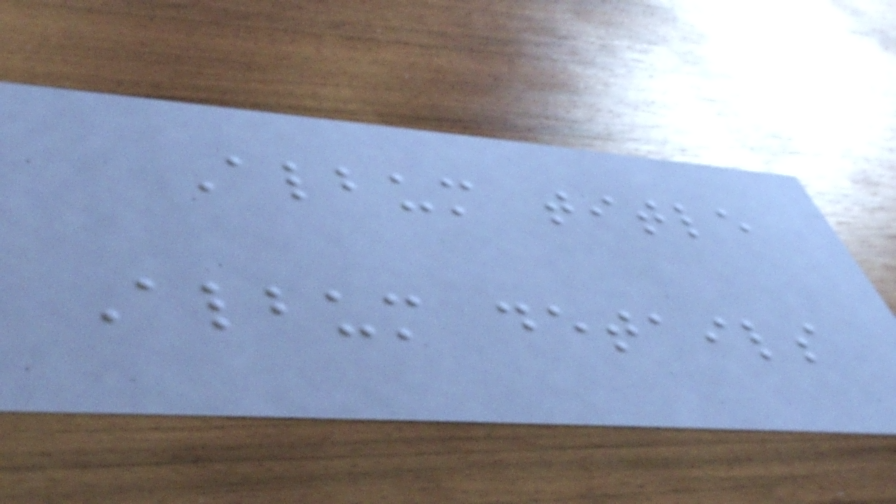Album title
Album details
